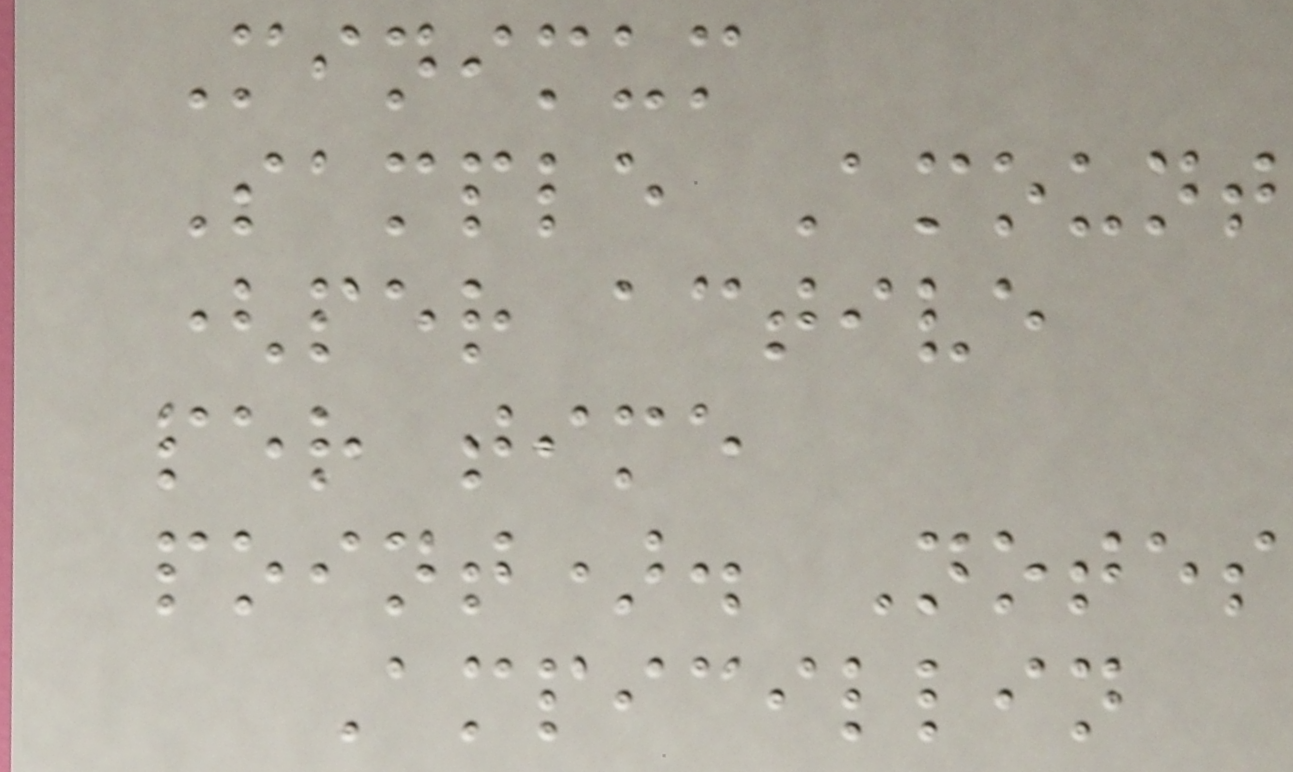Minimum
Sample Amount
(per active
per time
point). Notes
Ampicillin
